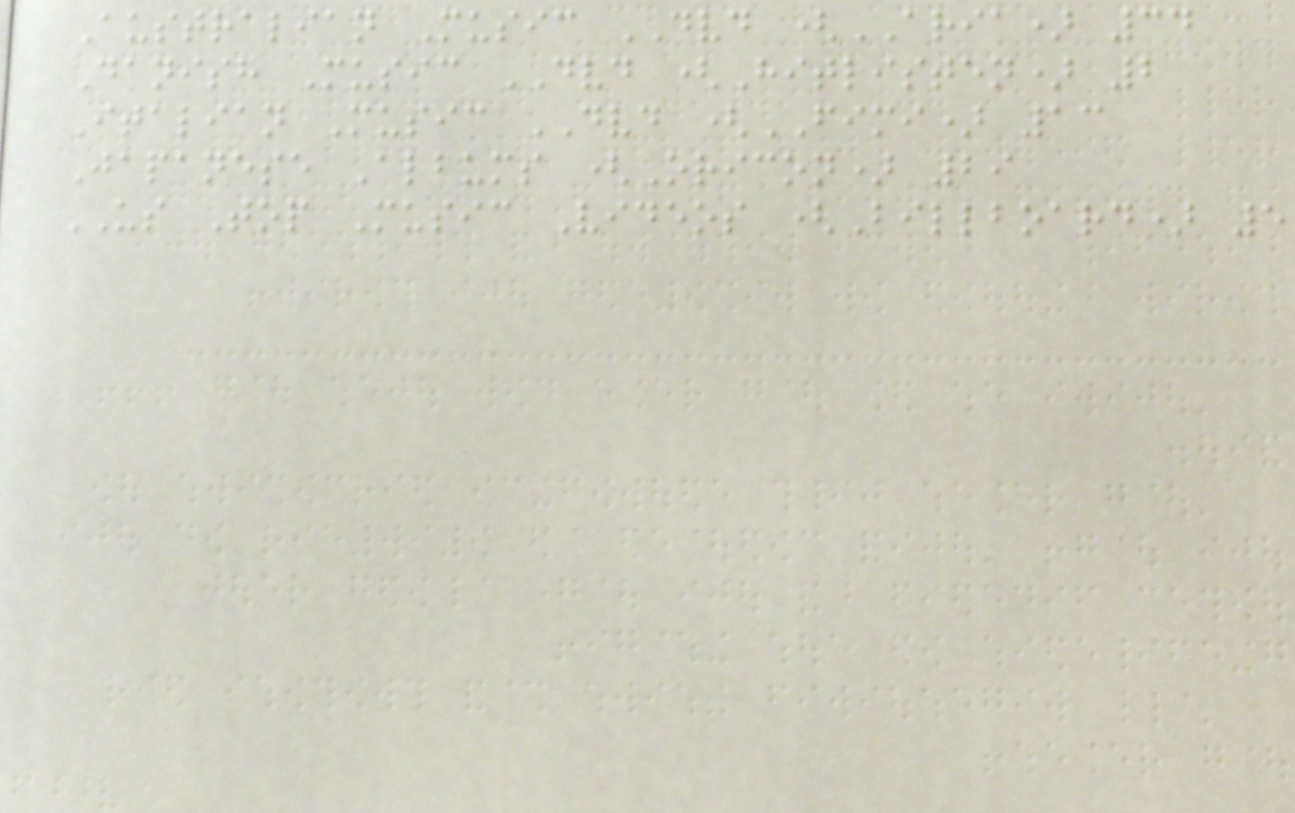Australian Music DVD (ARIA) 34
Danish Music DVD (Hitlisten) 2
Italian Music DVD (FIMI) 13
Japanese Albums (Oricon) 29
US Top Music Videos (Billboard) 5
